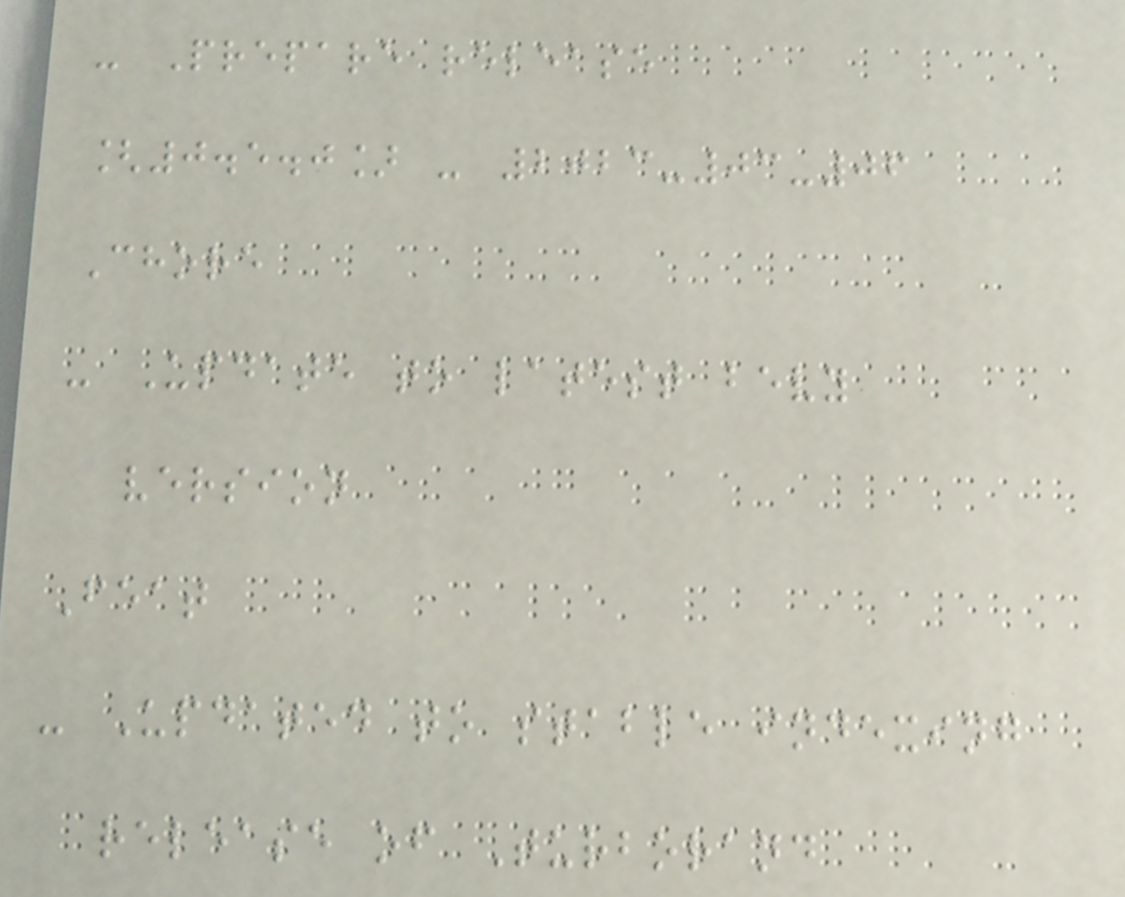- Prepare release
[0.5.0] - 2023-03-06
Chore
- Update to latest bevy
version
Feat
- Updated to stable indexing
release of Turborand
